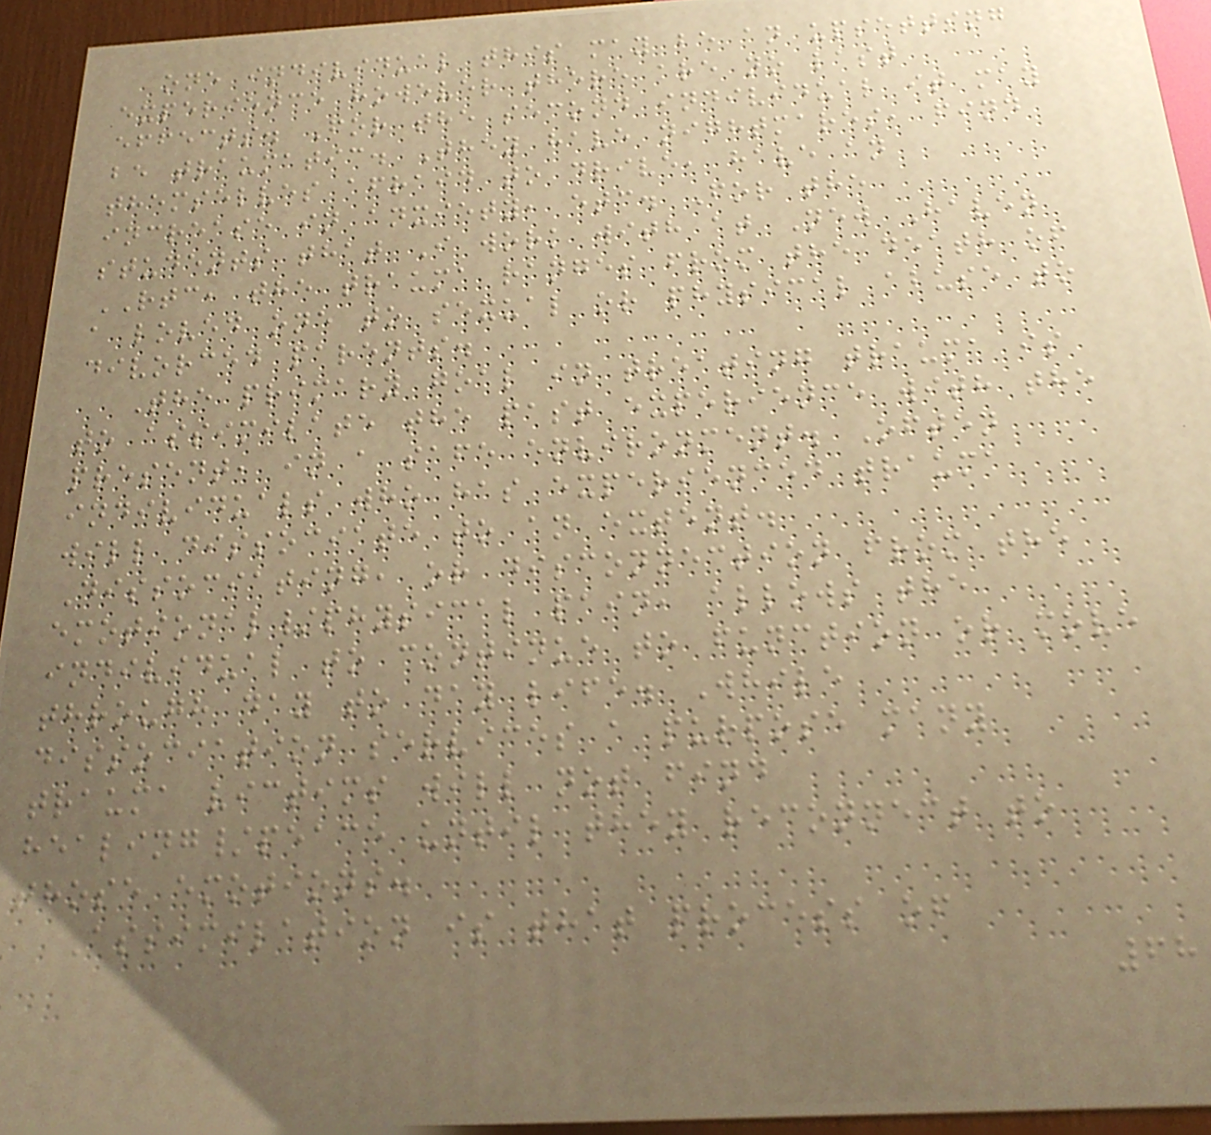one individual this may be an upsetting
experience however there are no last
effects. For the second individual it may
be traumatic. They have nightmares, find
themselves afraid to drive, have an
increase in anxiety, etc. For the
students that I work with at New Haven
RTC, the trauma ranges from the death of
a loved one to sexual or physical abuse to
divorced parents.
The primary goal in treating trauma is
to assimilate the past experience with the
present, in a safe environment. Often
individuals who has experienced trauma
will dissociate to an extent.
Dissociating, or disconnection from the
emotional/physical pain, allows the
individual to continue to function or move
through day to day life. While
dissociation services a purpose many
trauma victims will not find
healing/peace until they reconnect to
those emotions.
Assimilation is that process of
68
